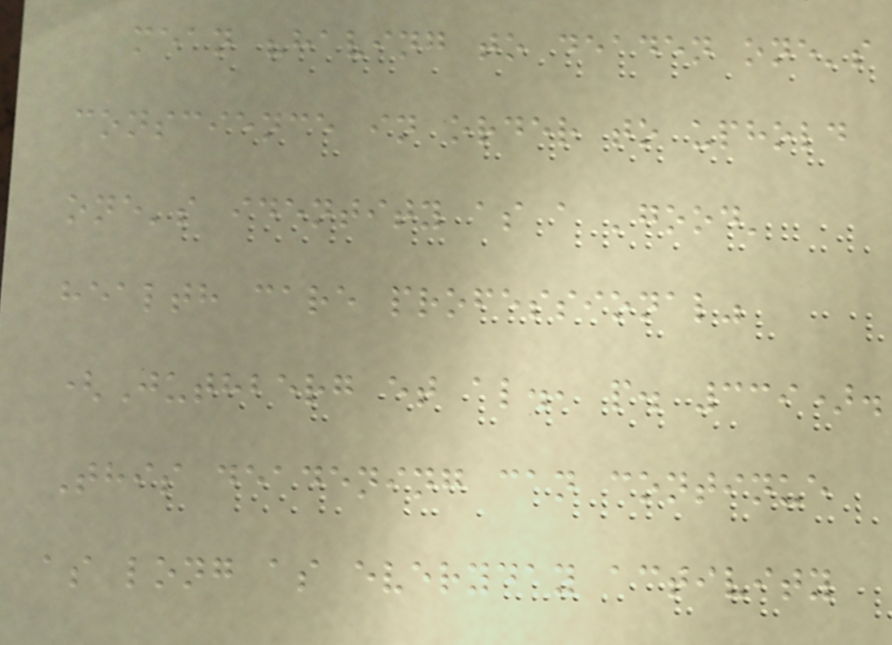mean "having to deaden one's
conscience in order to uphold
one's identity as a 'good'
health care professional"
(Juthberg et al., p. 339).
This deadening can continue
as long as everyday activity
